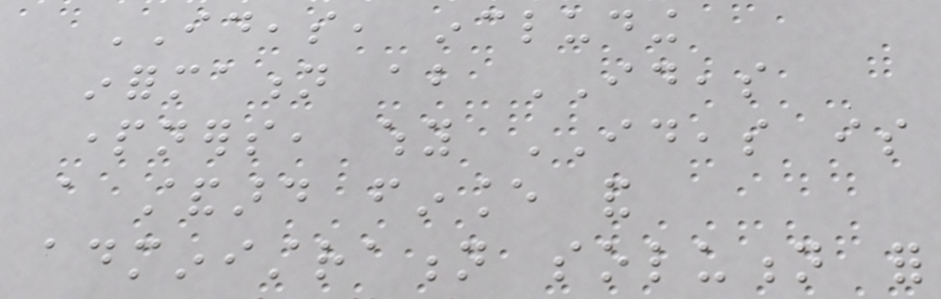IDEAS, including
information about IDEAS
partners, why IDEAS is
a standard finance and
administration solution for
